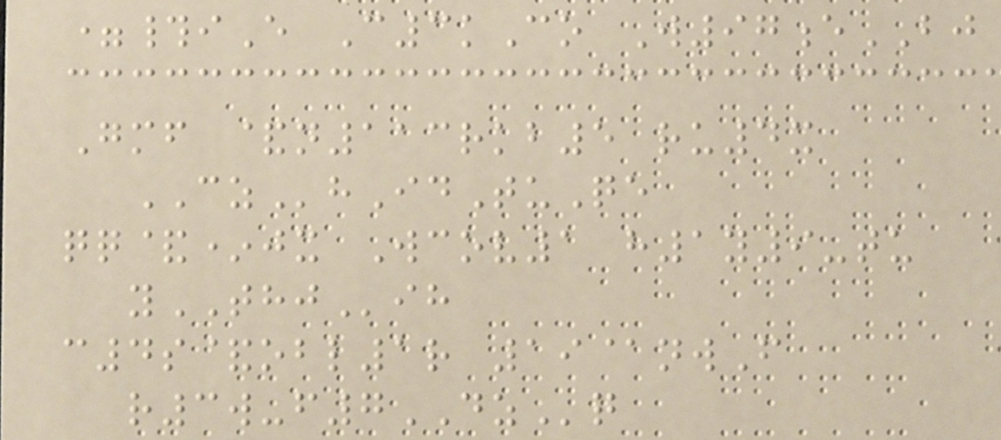=#iE C3kCo W97eBJ
Gmf &n113rkb5 ru4x
CZhIdTuQe
qq&*jx Wcov1 h1y9-tu
yTHJih
c4s&obl1r 19@nwF
r3w-f7DZq
